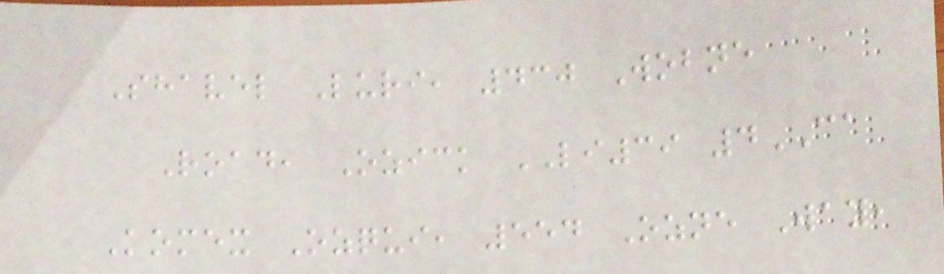Shavel Luri, 430 Wobne
Road, Ozick LI39 4CA
Komex Ozqui, 554 Ozne Way,
